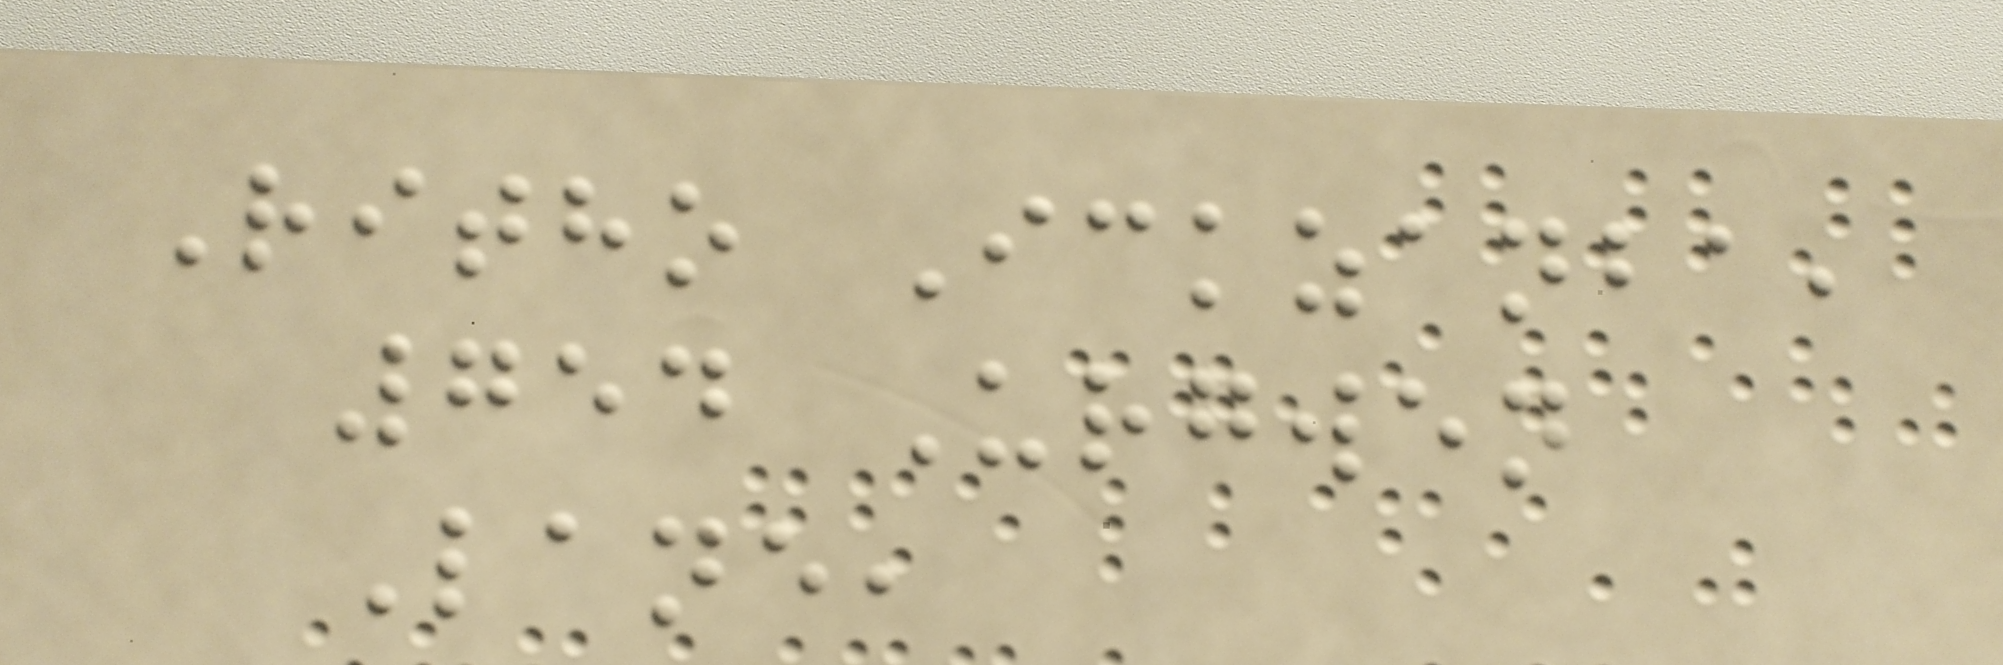Ritho Ickzanba,
754 Urgwen
Lane,
